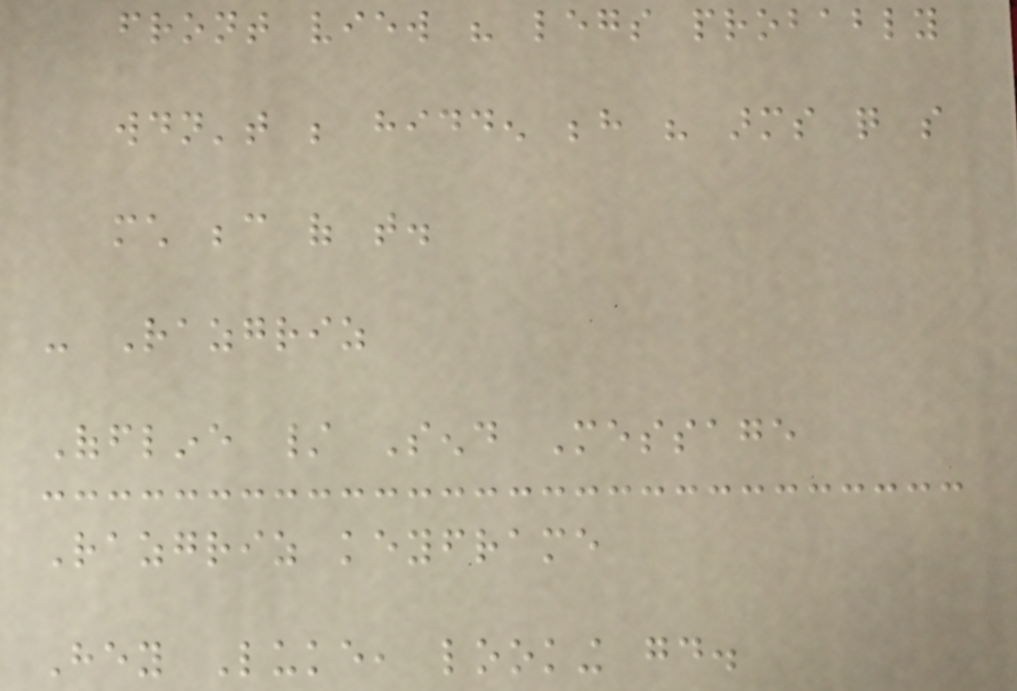front view his legs probably
wouldn't be hidden behind his arms quite so
much because of that.
- Razgriz
Offline / Send Message
Razgriz keyframe
Hey Luke, looking good.
